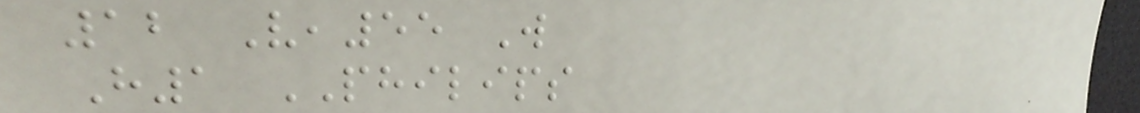12 V,55 W
H1 PHILIPS
